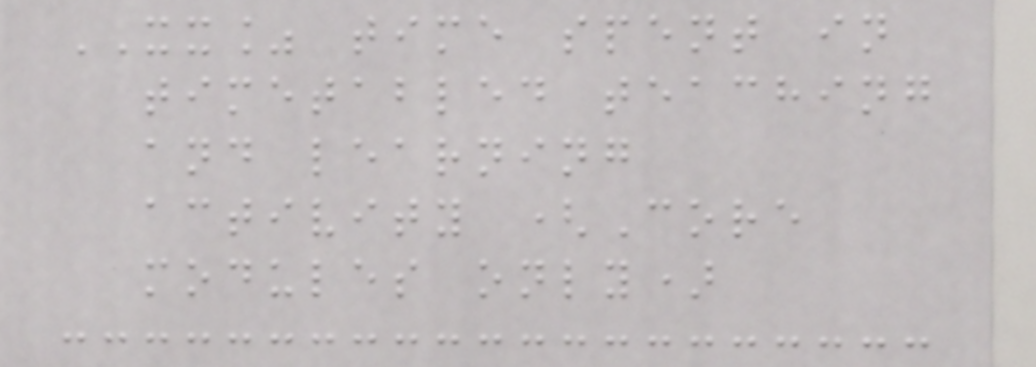XX% time spent in
timetabled teaching
and learning
activity (Core
modules only)
